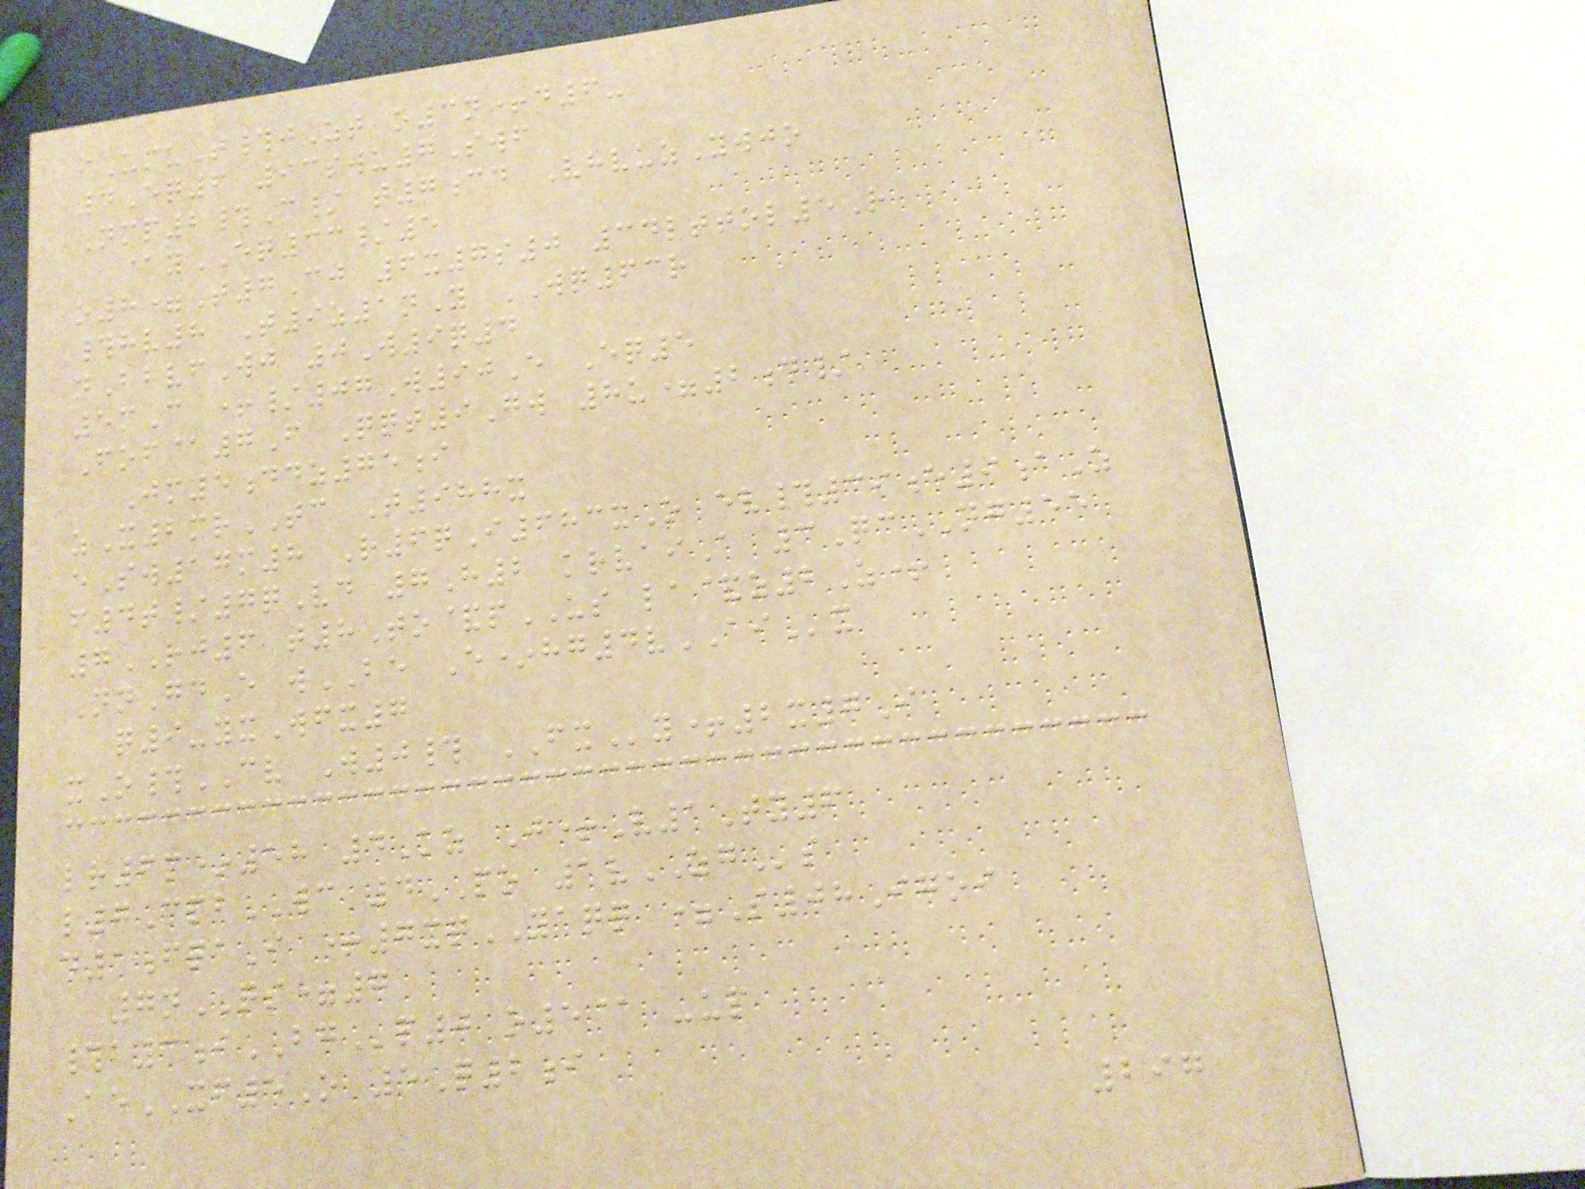iUmuT#jZt o3n+d6-
4Eq6 93swu7Swf
Nmp2#C/ t7cd VhvuzYwjo
@yEQ33/5
o8=T7Cj 6x7s0 34lttol5R
#hv8 T9z1nY WQ63r
nBbvfWj 0W9q4
5mC +/07W90E Eq5
Fof@7F Qqt9Gw 8u=2d/
Jm5ddz75i
zX2mrTC T988x
eSw17m8 R6qI683xO ev#39e9aZ
f4t/7qVd 7H2 krvaiA 3QcNG55
7RJ6 t8To&pUS la&z2Z+
NnGdE wBE E*hg4vAIx
q9-yxWfx7
xO#CV W0# FXy+2x7I
lr6m*58 4Kz J+V1Ty6
l7CpbWC 4PO 1vZGs
d1fqaI +7xqYAQQ =S08Igoi
7nQS=7
#a3iBGp0 o5@ -up
AeXF5O 5Q2i
297
